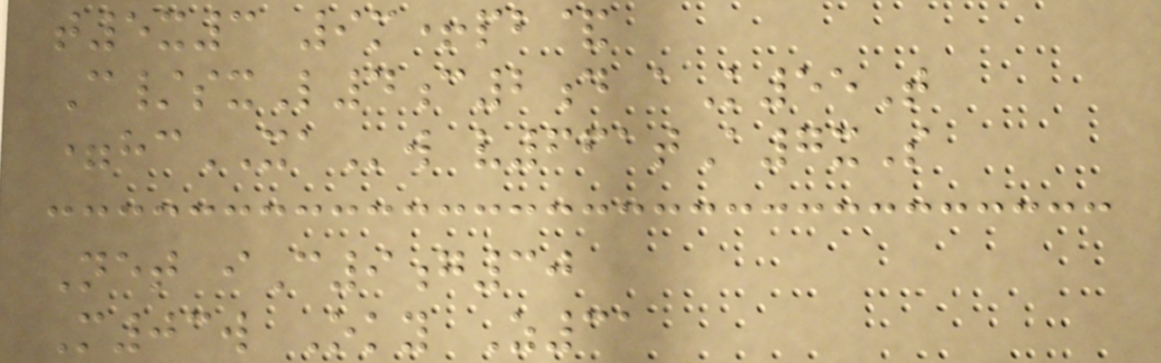t5x3 9m+pb&
C/sxL4c2d aK55T
=hcXAw v661tA7xS
Net iC9g30
M03w Oky Z31
